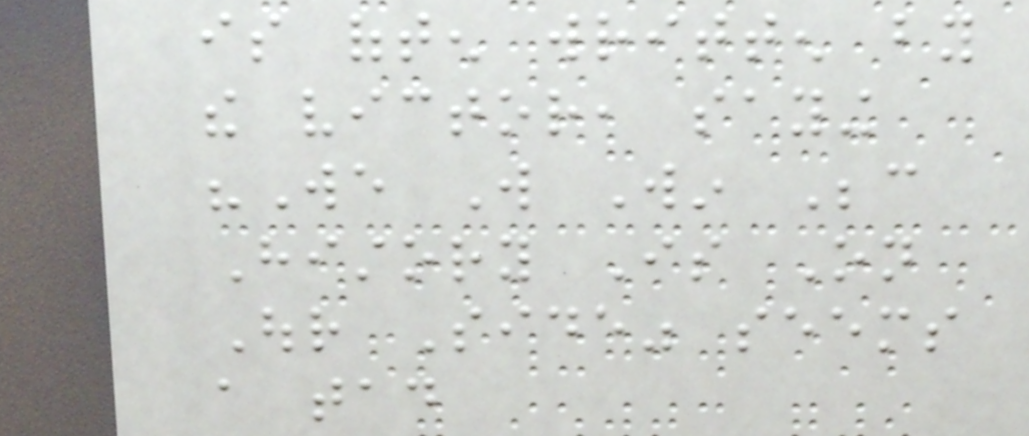is often written by
the victor, saying
"We Will Win Because
History Is On
Our Side" seems
a tad
